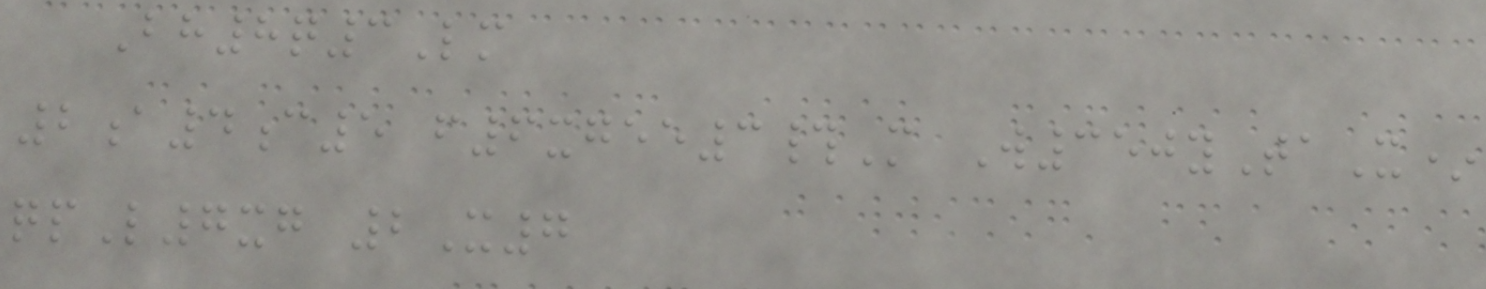Bh8q3Lm
2a4c5 f6xgee3#M W350yTaX*
qpL7xg 2X7
